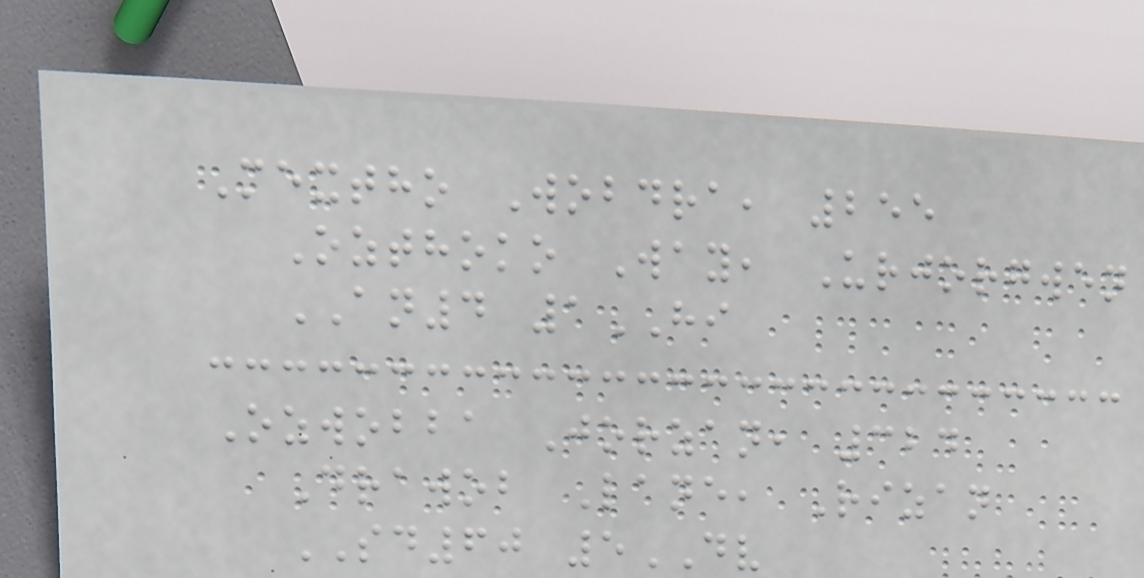Mextho Wobdra, 255
Ozthoko Way, Urjorgwen
AN4 1HI
Ozwobba Jorzan, 324
Drawob Lane, Rizan
SD60 5DV
